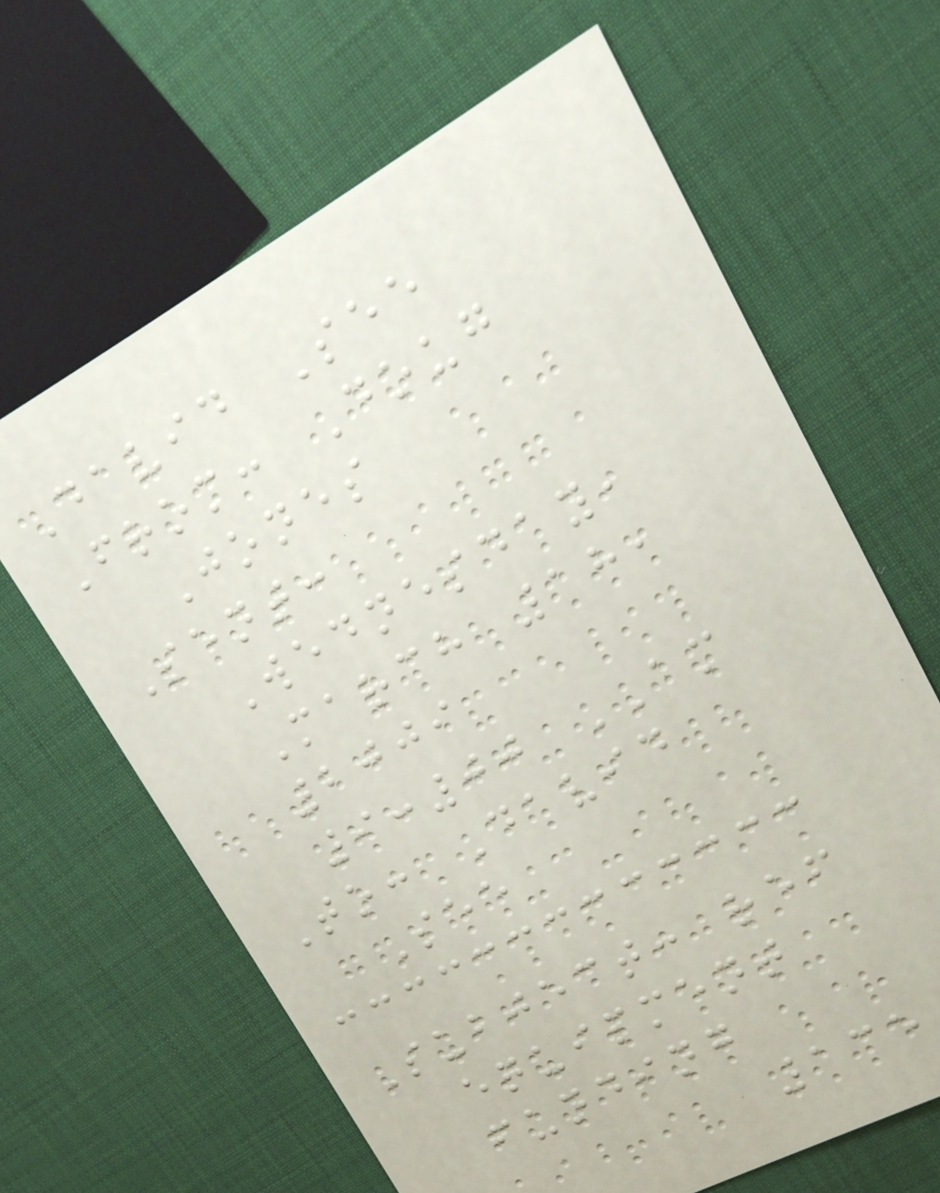David See
From: Doug
Jones
Sent:
Wednesday,
March 18,
2009
9:00 AM
To: David
See
Subject: ref
equipment
funding
135
